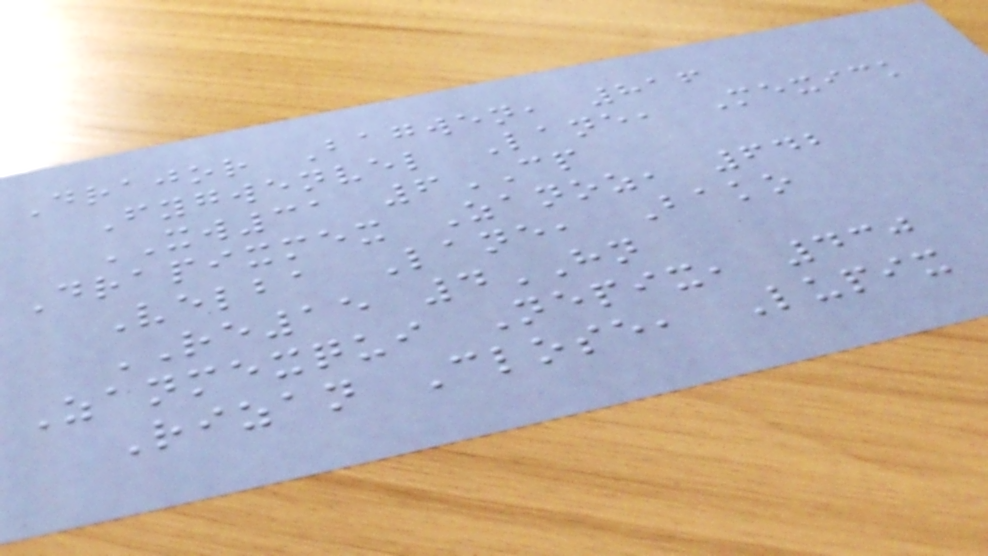Drajor Bagwen, 816
Fygwenvel Lane, Mexick
XW31 6CP
Drapixmex Zanoz, 642
Velba Lane, Bako
RE15 4HN
Zanmexqui Nepix, 430
Rizan Close, Lupix
